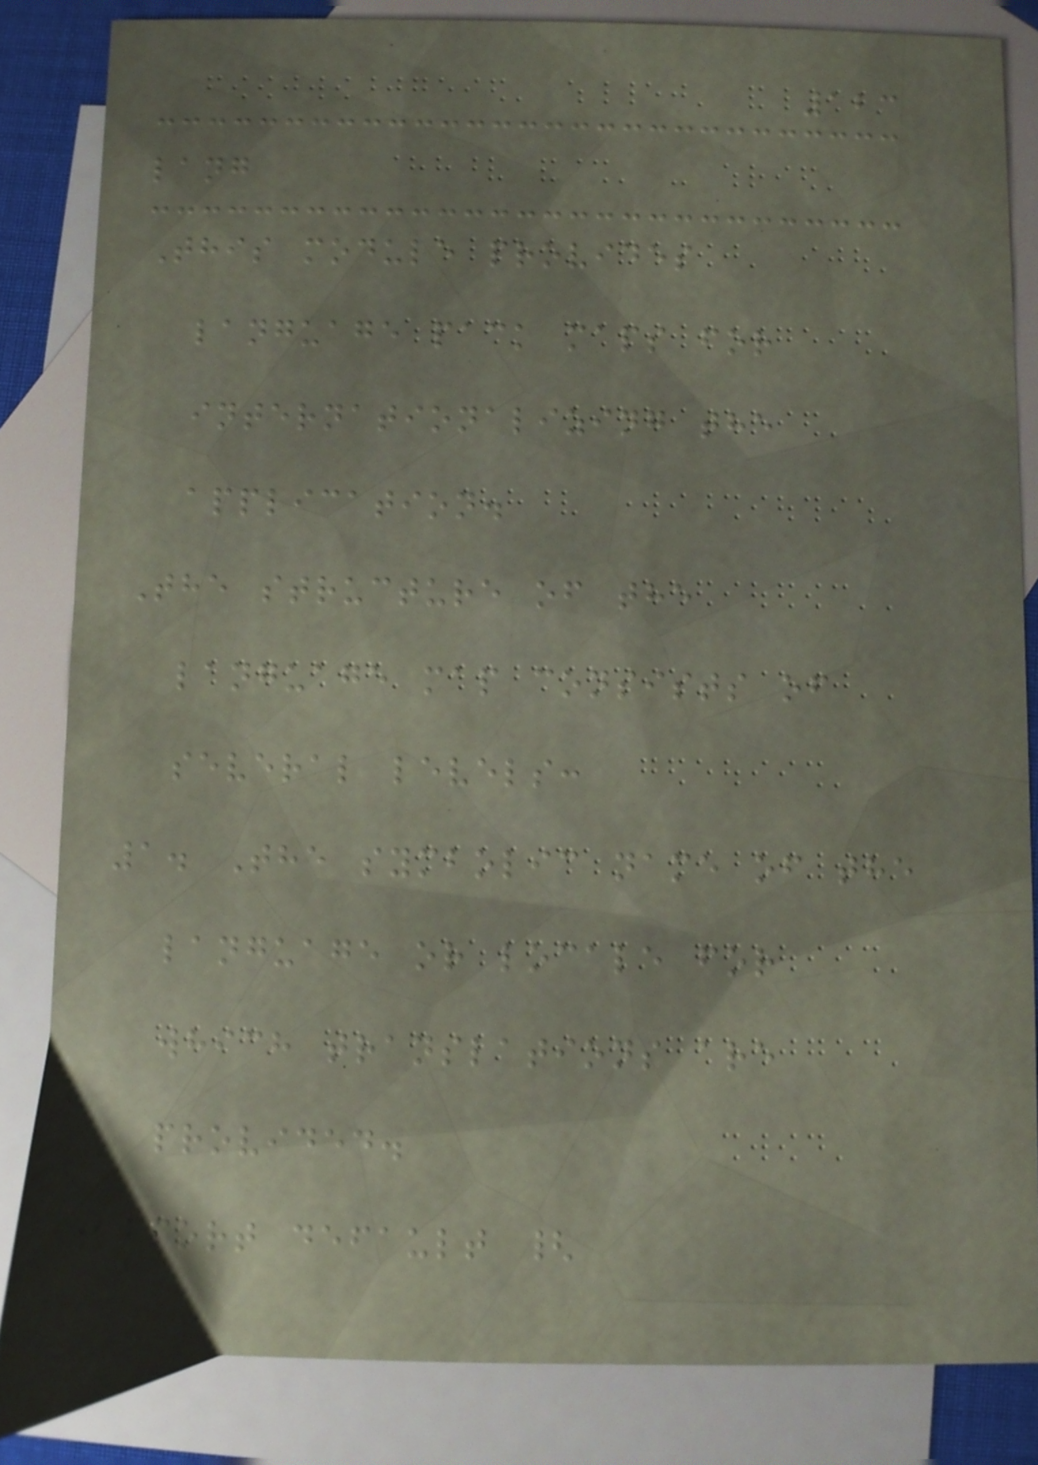123
lang
This module provides
language pack maps for
internationalizing the
application.
The structure of the
language map consists of
several levels:
1. The symbolic name of the
language or locale for
which translations are
provided.
export default {
